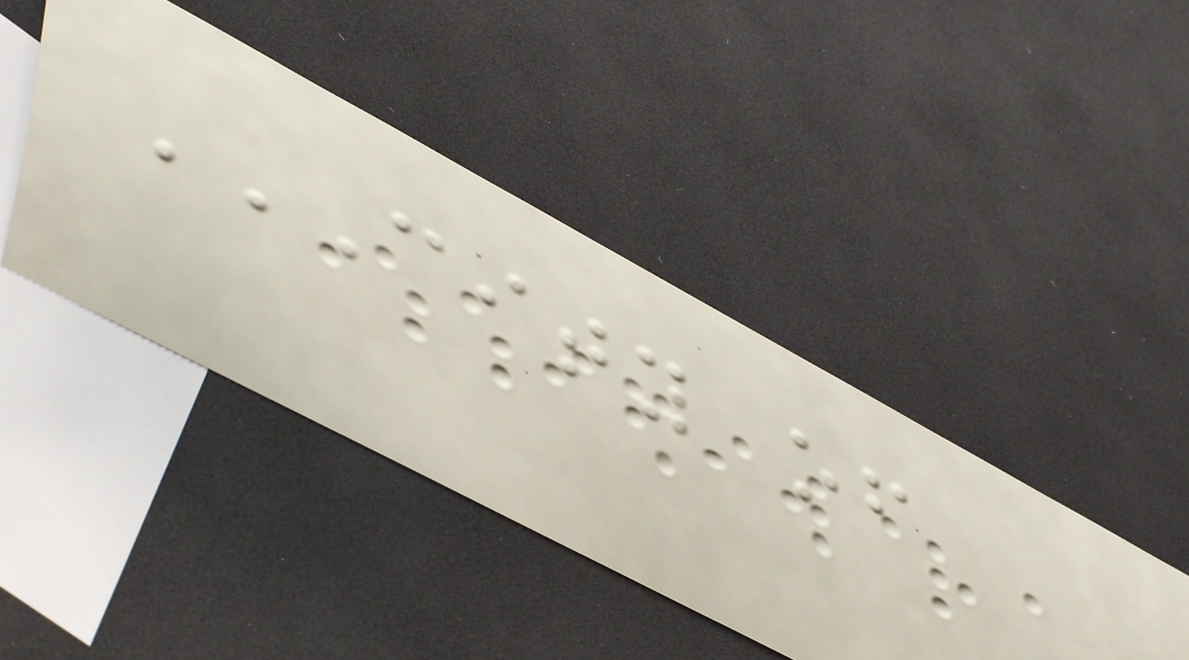CITY OF
